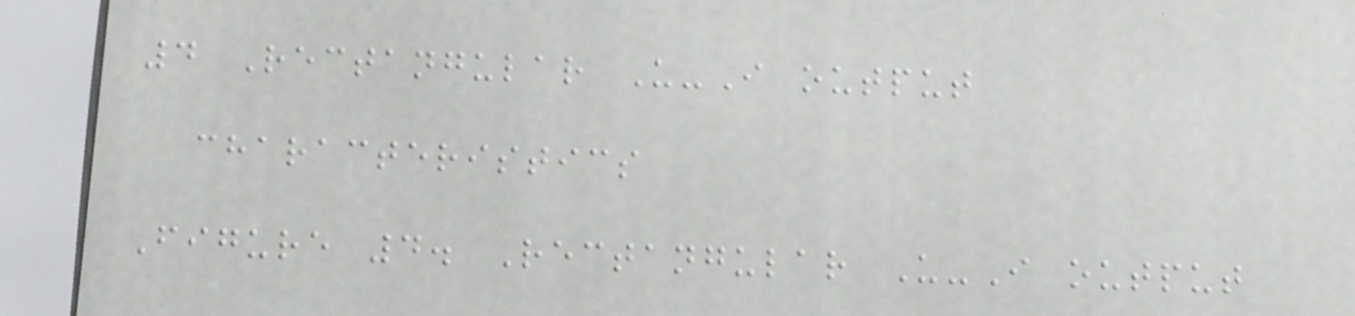4 Rectangular U-I output
characteristics
Figure 4. Rectangular U-I output
